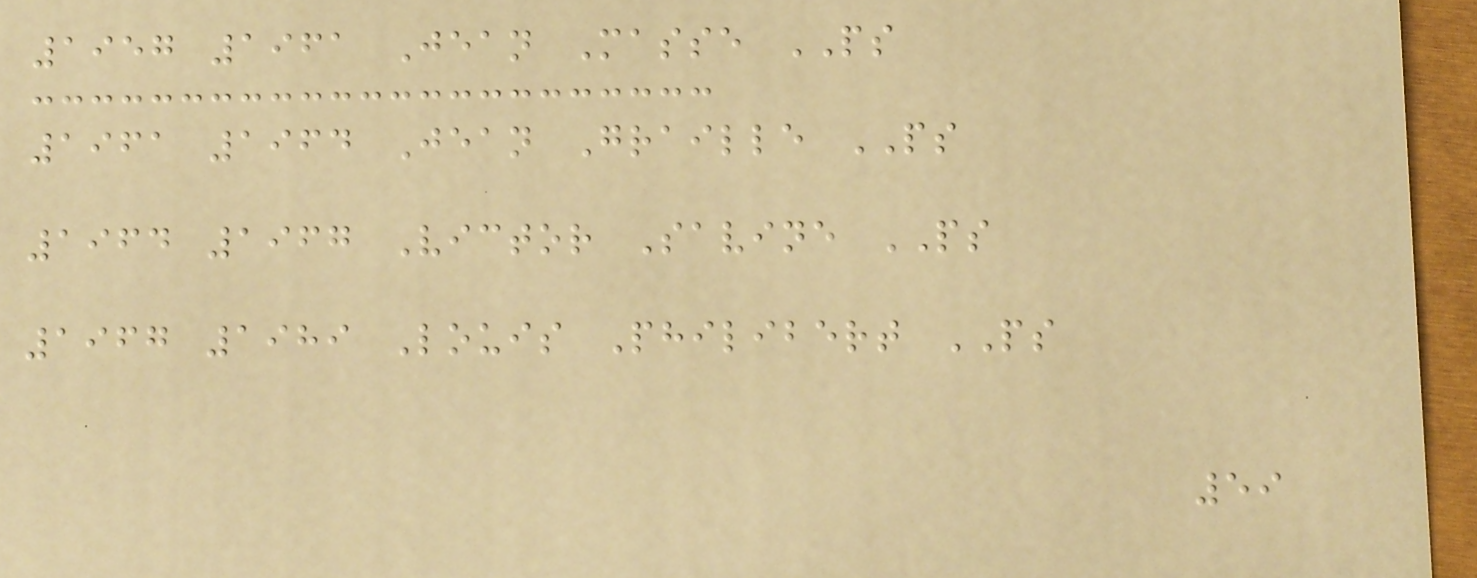1957 1961 Jean Masse PS
1961 1964 Jean Graille PS
1964 1967 Victor Savine PS
1967 1989 Louis Philibert PS
59
